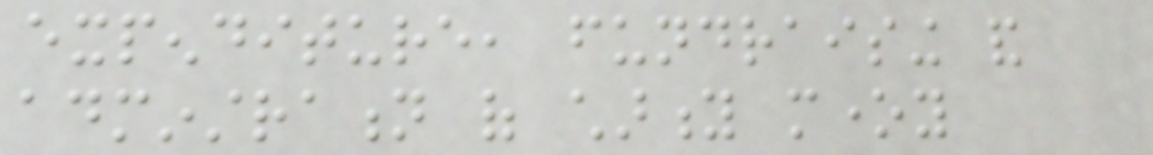expenditure, fundraising and
adminstration of charity money
